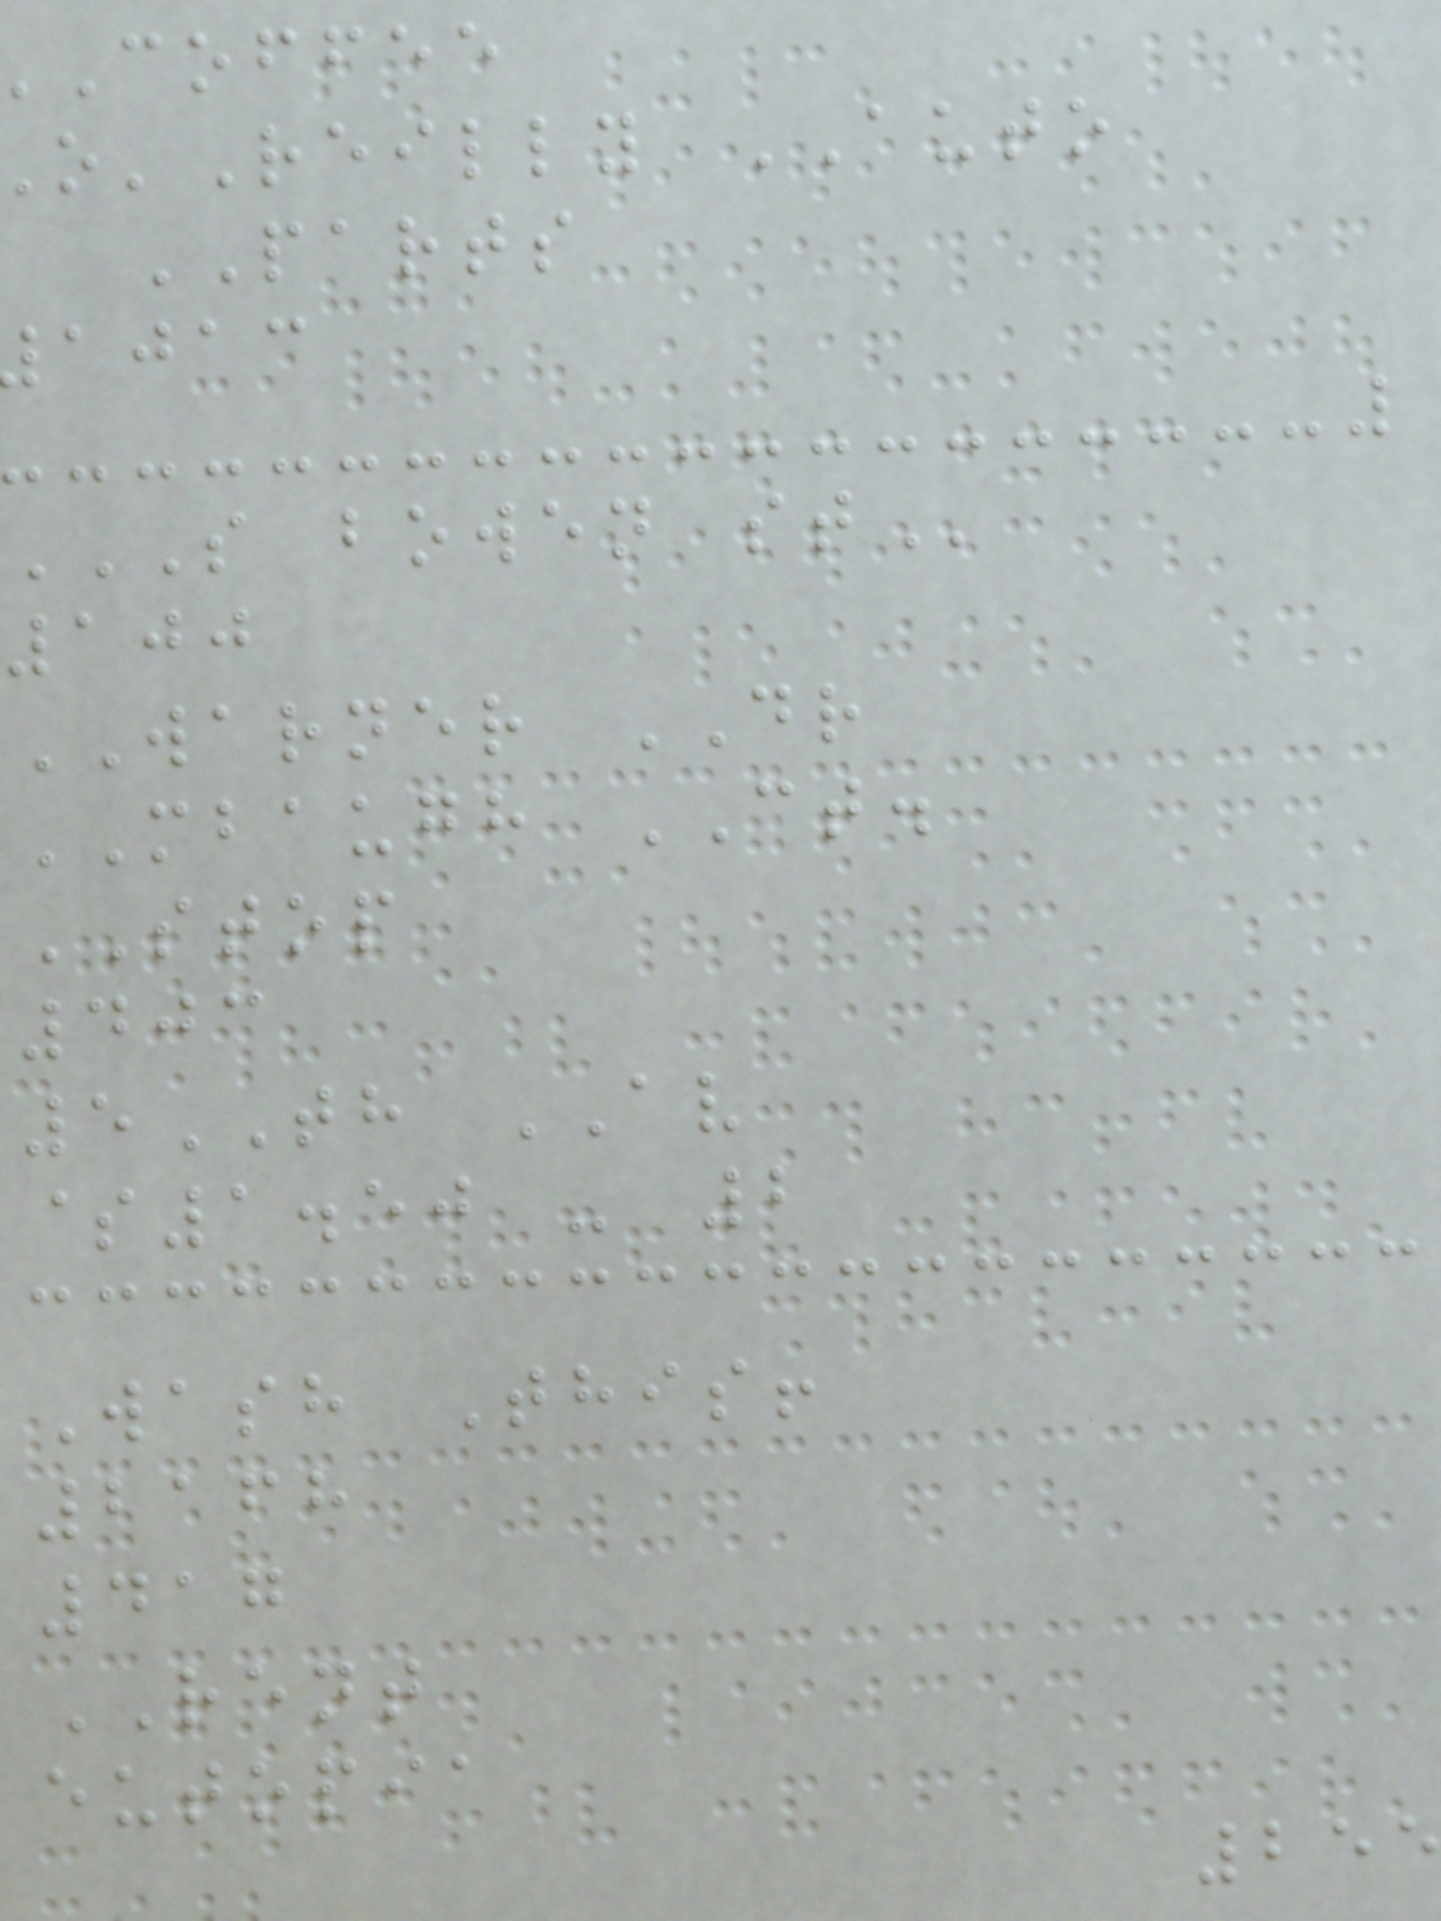coffee
'Reilly AUTO
PARTS
ajac
S BOWEN ST
100
WARNER DR
MBAUGH CT.
STOP
403
5TH AV
$1.50 - 2
Wash This!
2168
417
RENT
eutopia
255
